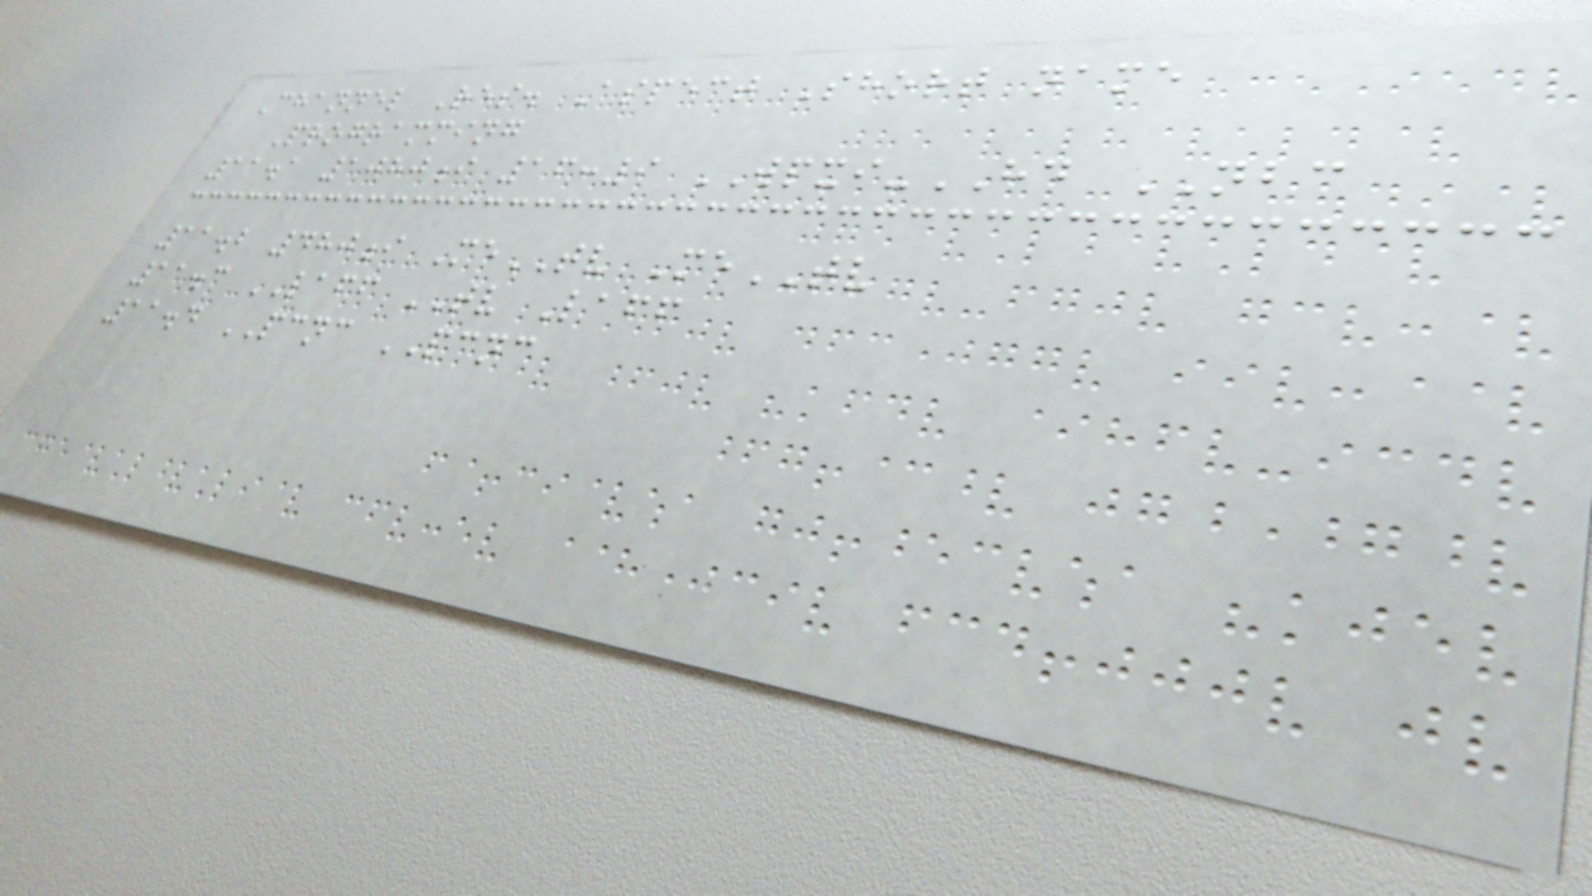Channel Res. Aspect Short name
Programming
11.1 1080i 16:9 WPXI-HD NBC
11.2 480i MeTV MeTV
11.3 LAFF TV Laff
11.4 PCNC PCNC
